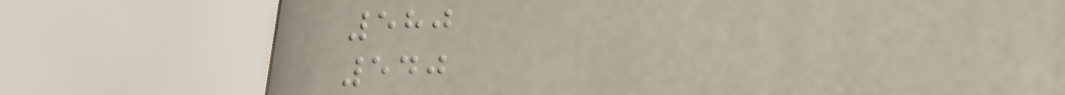580
540
